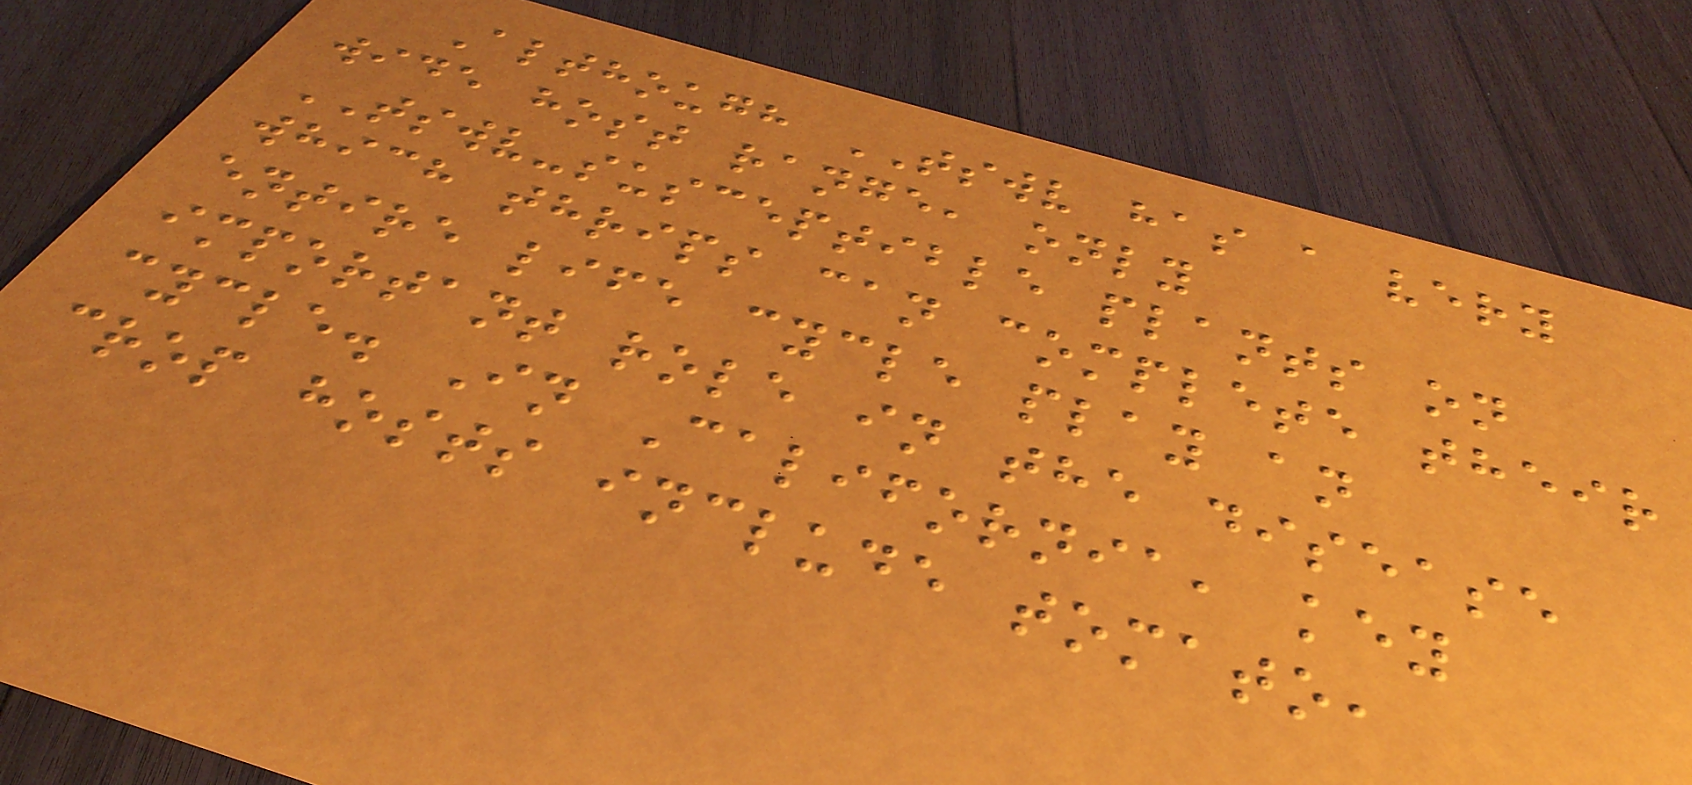Although TSWV has a very
wide host range, only
TSWV-susceptible plants on
which thrips can complete their
entire life cycle play an
important role in the disease
cycle. In California, key
crop hosts include tomato,
